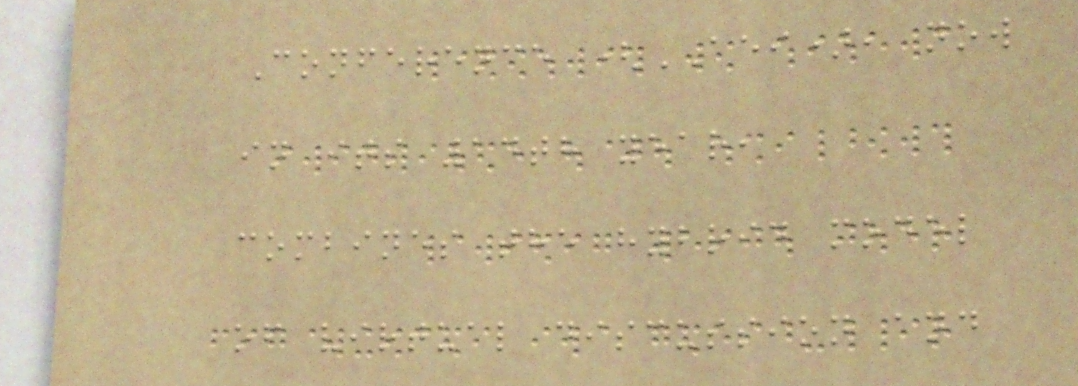Conference (AEI), now
in its 14th year,
combines the hybrid model
of virtual discussion and
